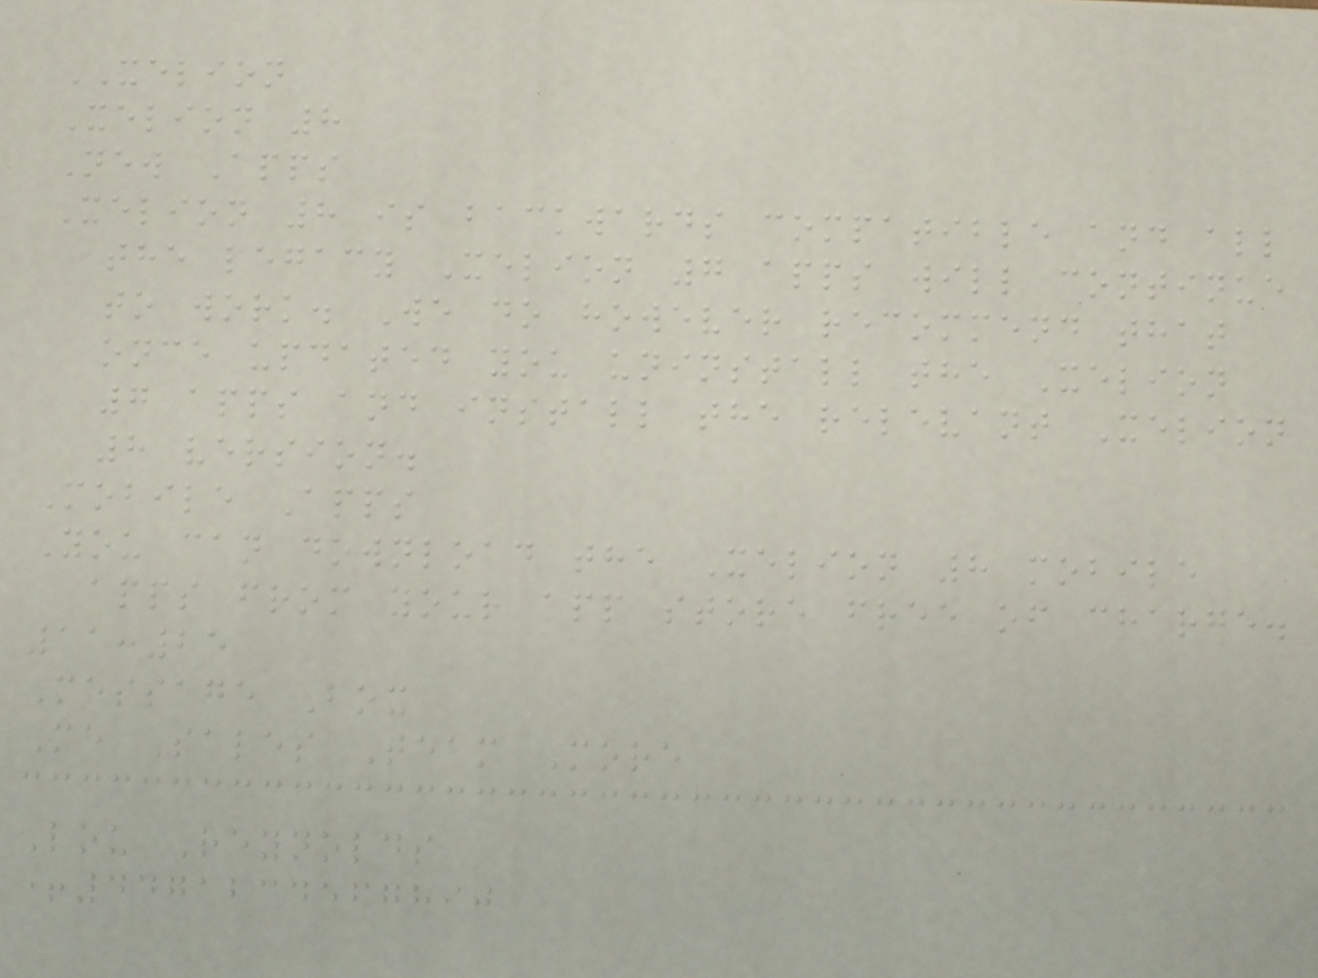XELION
Xelion 8
New Apps
Xelion 8 is backwards compatible and all
the legacy Xelion 7 apps will continue
to work. We do however recommend that
once updated you uninstall the Xelion
7 apps and install the relevant Xelion
8 version.
Mobile Apps
You can download the Xelion 8 mobile
apps from your app store free of charge.
11:25
Message Box
Me Sales Team More
Lou Reynolds
+4471234567890
